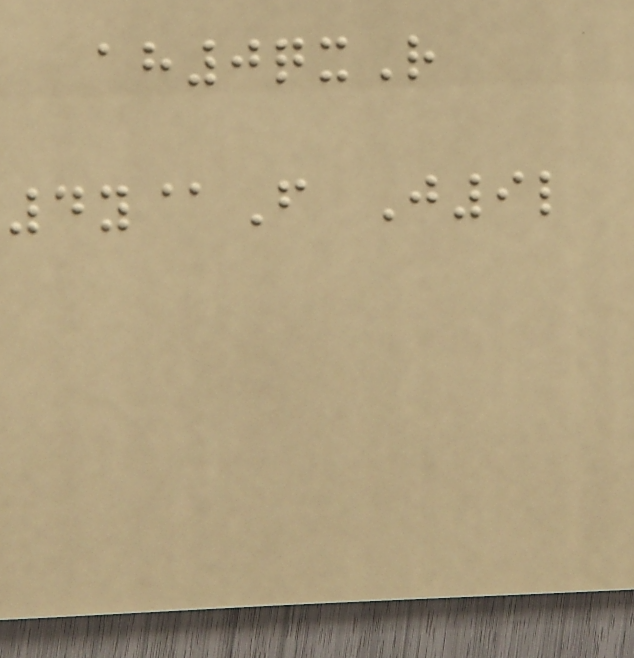ah0qxR
4y@F J9l
